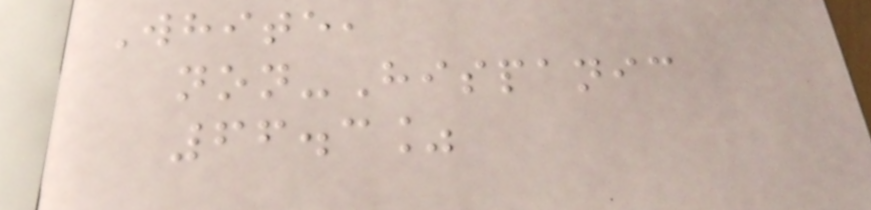White,
non-Hispanic
66.3%
